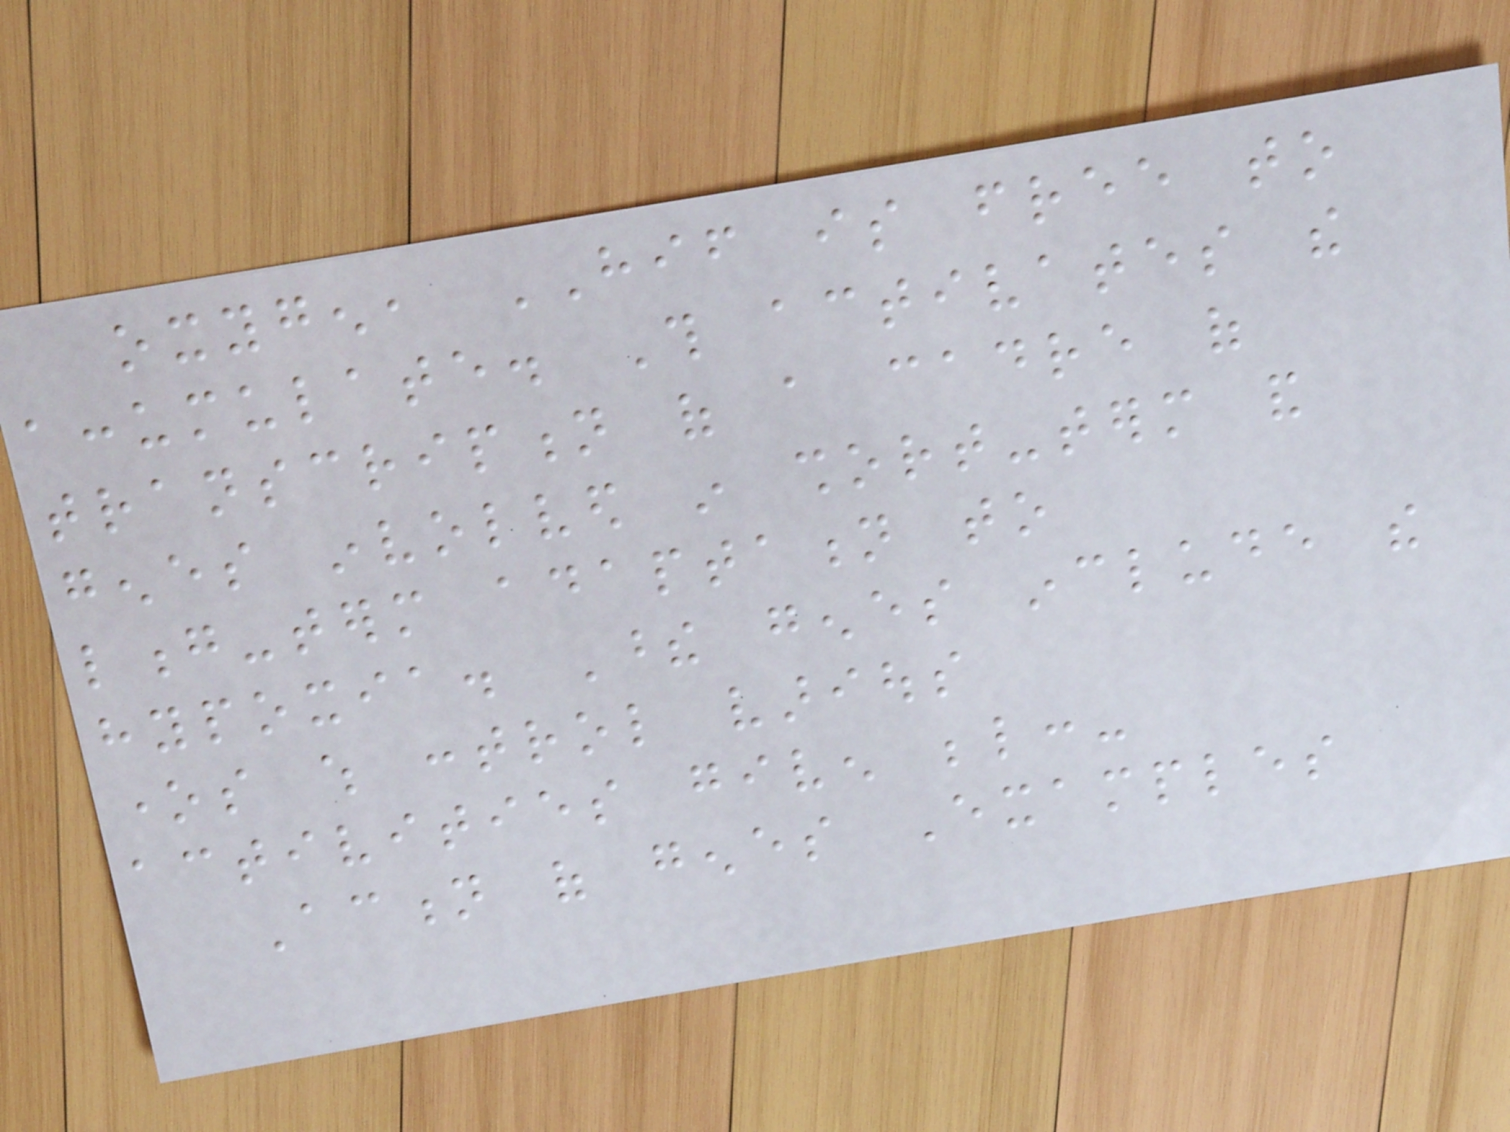oxygen, HIF is free to
accumulate. This activates the
transcription of a cadre of
genes involved in short-term and
long-term adaptation to
hypoxia. These genes include the
ones which control various
activities given below:-
Action of genes Examples
